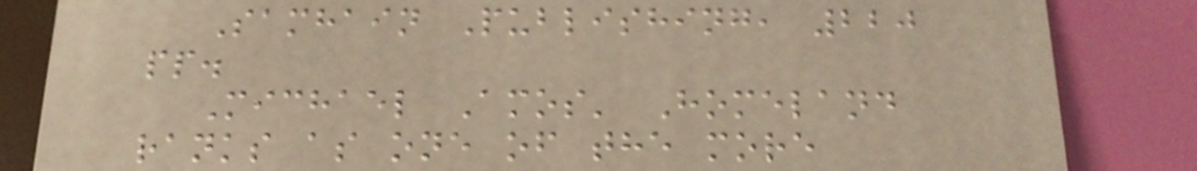Samhain Publishing, 220
pp.
Michael Amos' Homeland
ranks as one of the more
